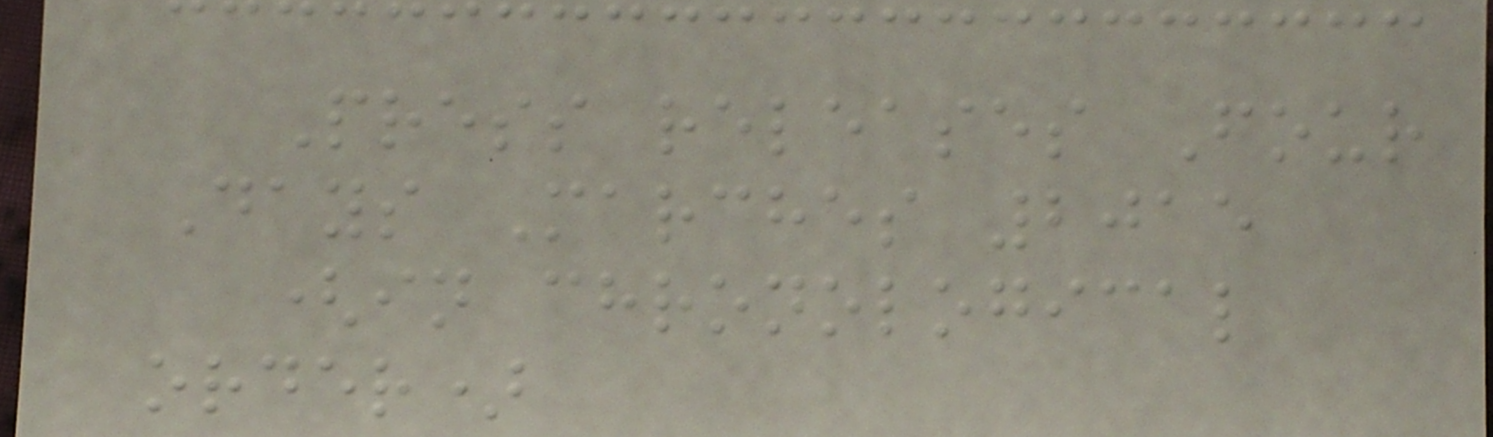Press releases Four
Days Marches 2015
(in chronological
order)
